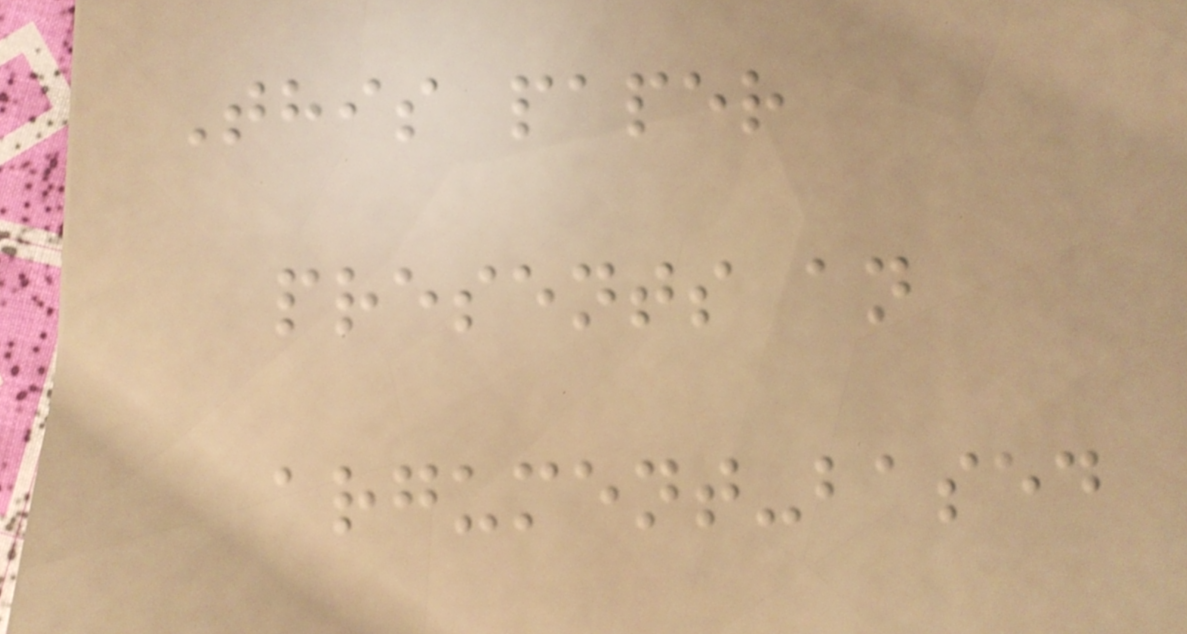This paper
presents an
argument-based
